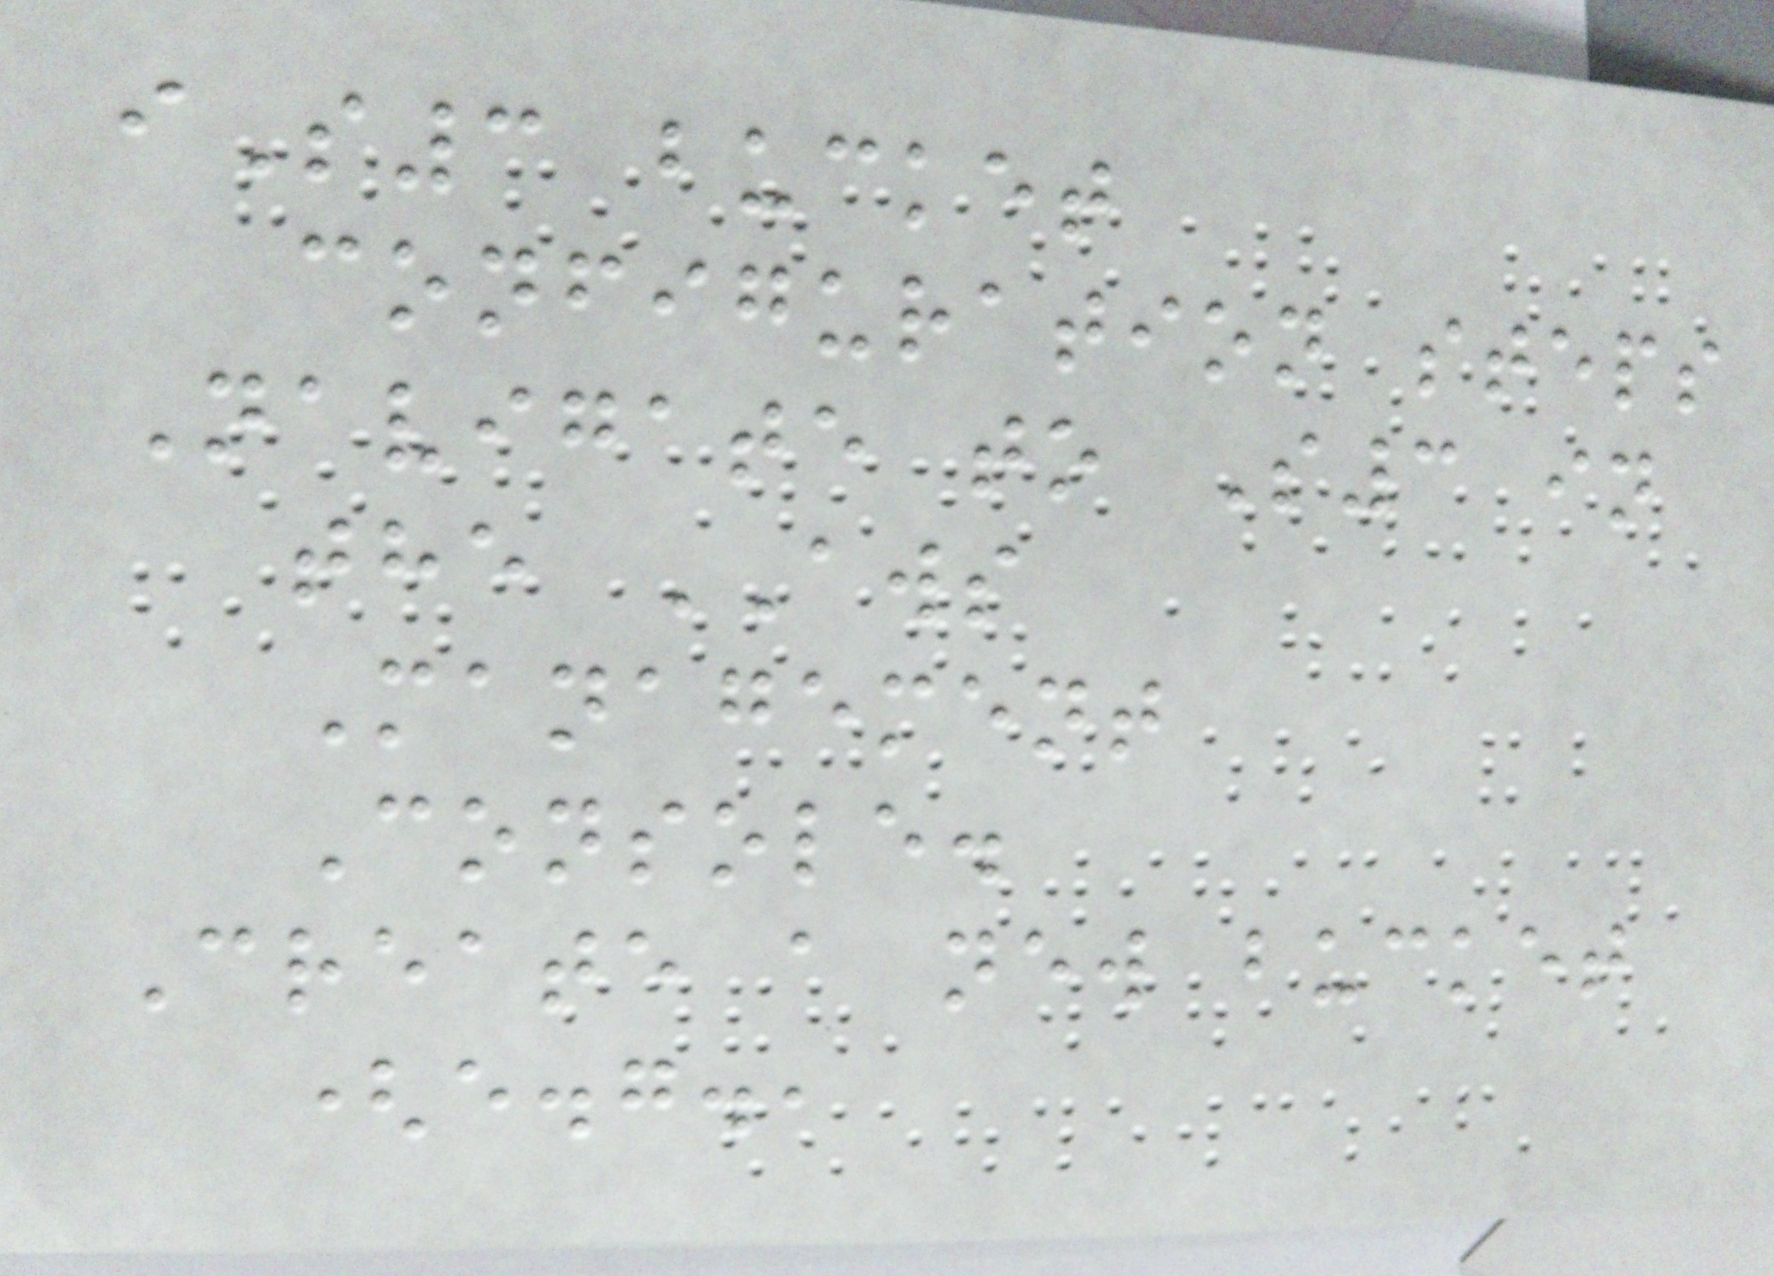iS3 bucket
configuration steps
Navigate to S3 in
the AWS
Management
Console.
Create a new bucket
(e.g.,
